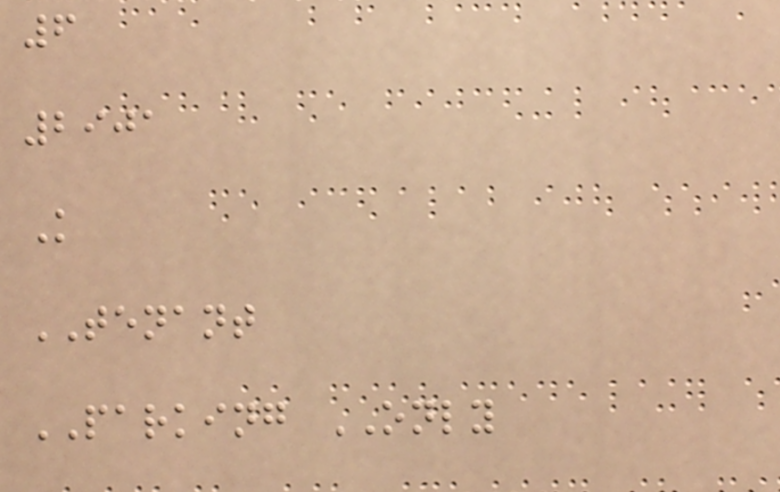6
2901
K
TENANT
PARKING ONLY
